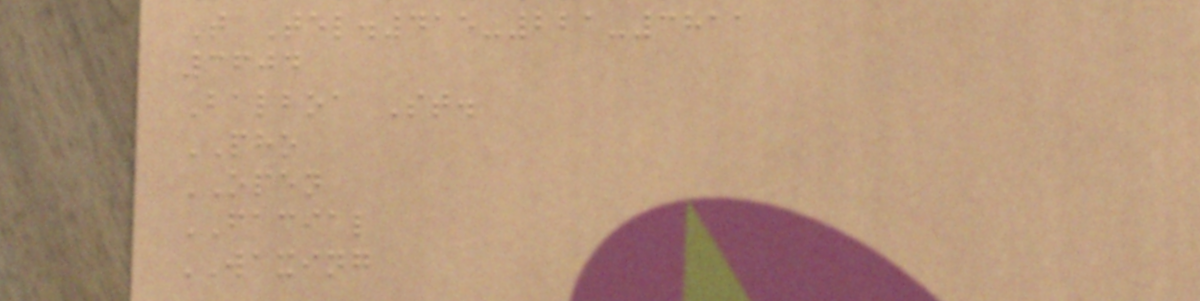T Tel.415-221-3811
3604
Balboa St.
PHO
OPEN
FACIAL
WAXING
